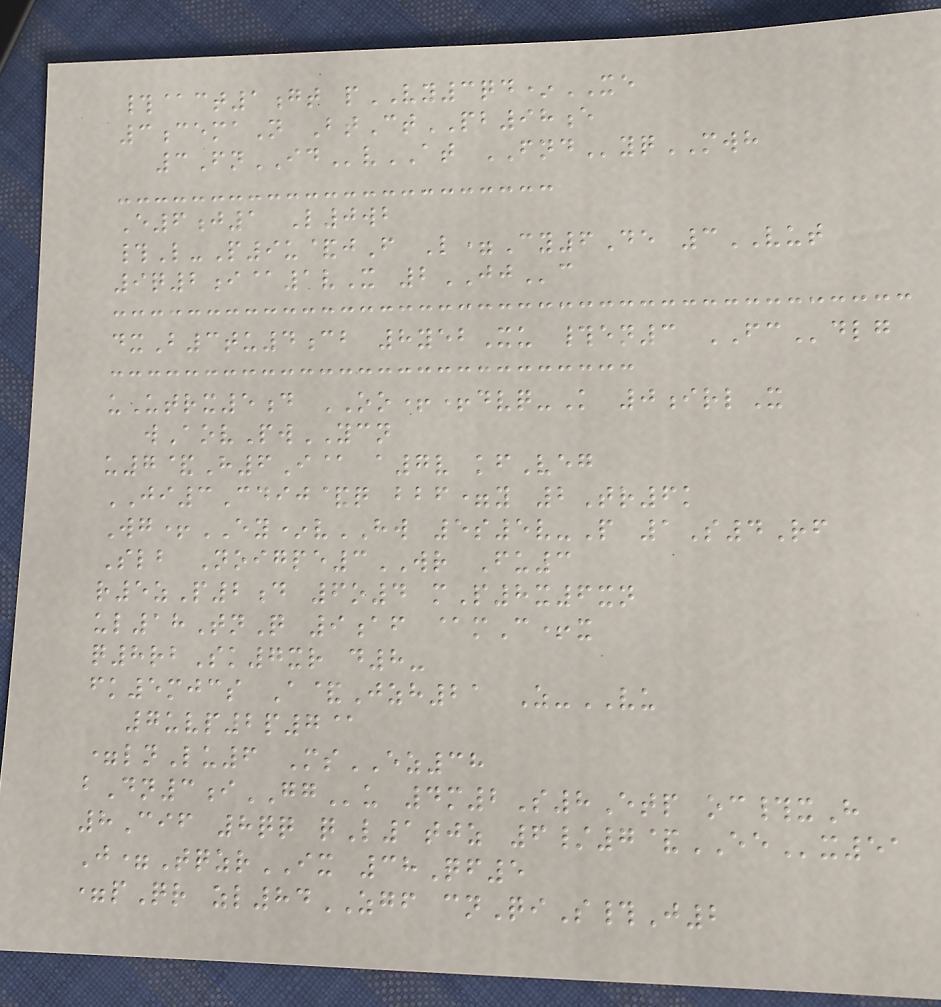#@ct1gt pVY3qd*XE
3cemaN BtCtPB98e
3FnIDvAT FNDyqMWH
E6j1 L0wb
#L-P9u&jF L=Cy6De 3VUT
9q2i@1vX 2JJc
dxB3tu4cb 8yebXu #en3 FCdlg
uUtrx5d OO++dvq-K 0irlX
wAovPwYCN
u7&H6I@ a7v kfVeg
JI3Cdij&q bbf=y 2Tr6k
Wg+EY*vHW 5s5v-P 1S4Rf
Slb Noigpe3WR Fu3
r5zP2d 6o4 mP8x6xn
ul18TnQ 9af @mC+x
q8rbSk7xr d8-
fk5mjcs A&Jzh21 Z-VU
7uvp2p7@
=lnLu6 MsEZ38
bDn3iGGu 4m2S8Etp oc#xH
8Cif 8qq qL1tjz 6/7&EEx51
J=TqzrIX 38Qf5
=pQr zl84ZGF cnQiS#J2
